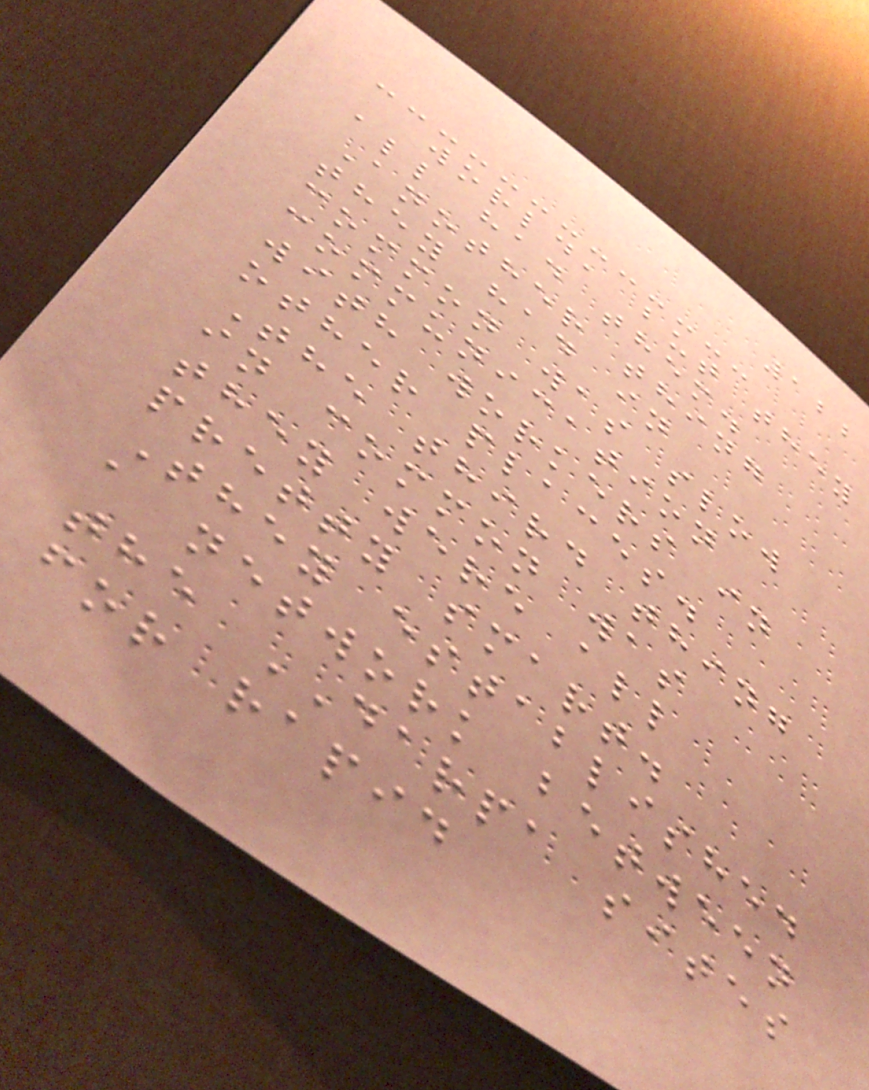122
world, but they
all had them.
Another thing
they had in
common was slow
communication
with workers in
other places.
The third thing
in common was
they were all
pretty smart.
They established
a network between
the DARPA sites
for rapid
